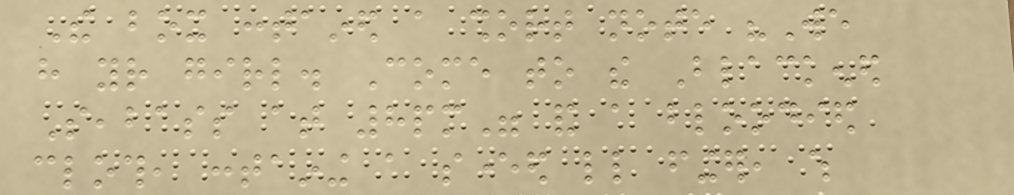The box contained a short note "We
have your girl. Come to the Blackened
Seabass at 8pm" and a bloodied
cloth, containing a severed little finger, which
